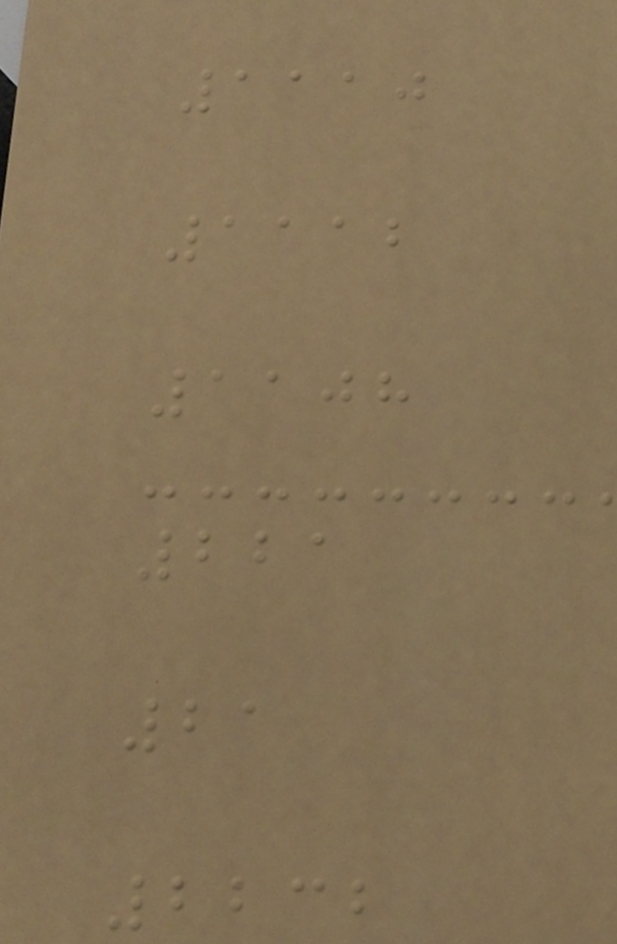1110
1112
1108
221
21
2232
